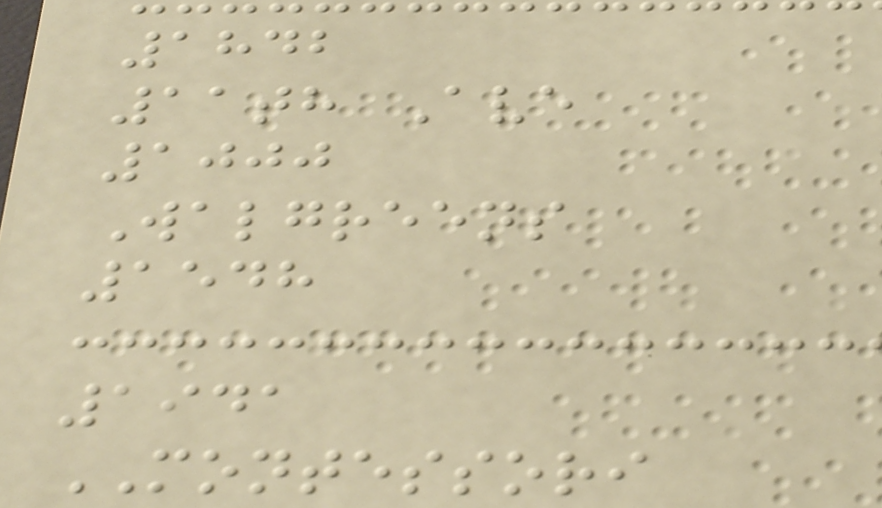1842
11th Ave
1000
Walgreens
1548
1941
MONTESSORI
